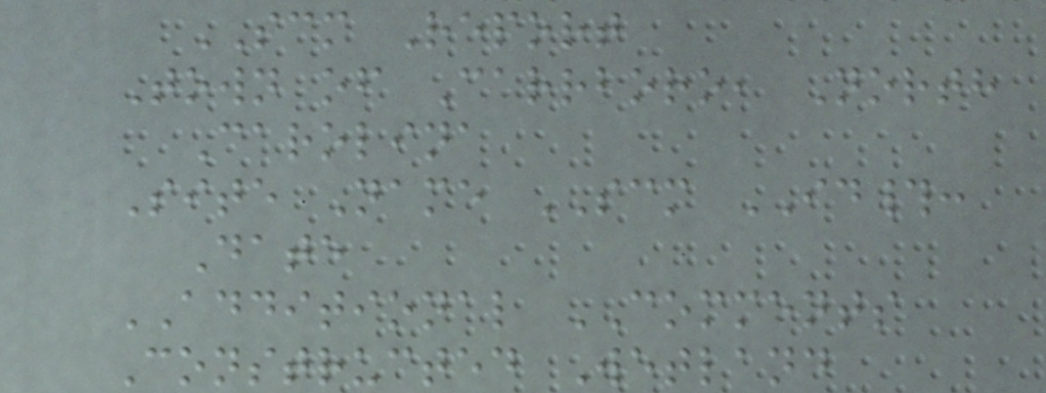SCM Report
Town of Carrboro, North
Carolina
Site Name SCM ID#:
Date
ADDITIONAL COMMENTS
Constructed Wetland
